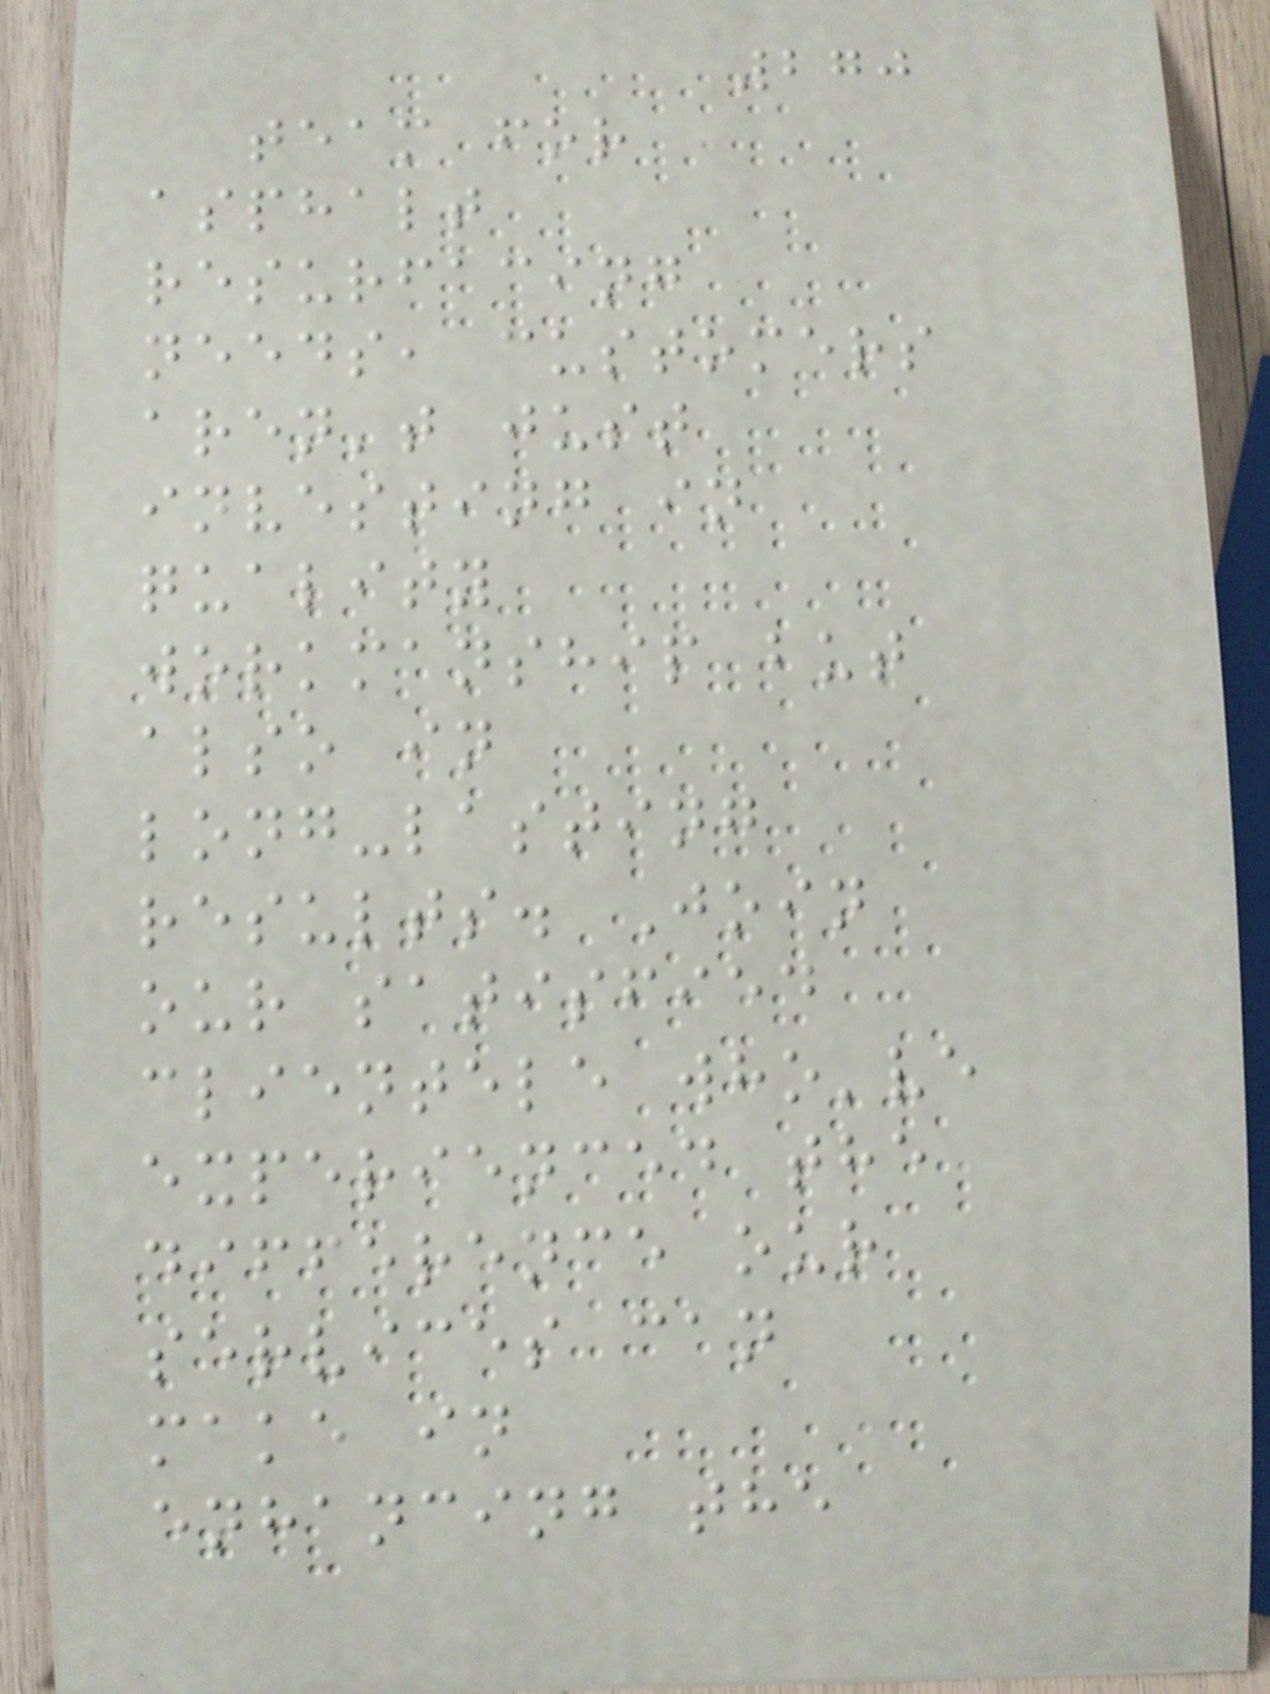270
team for
asphalt
resurfacing
needs, customers
aren't just
investing in
quality
workmanship but
also in
long-lasting
results. Join
our satisfied
clientele who've
experienced the
difference our
services can
make in
enhancing the
